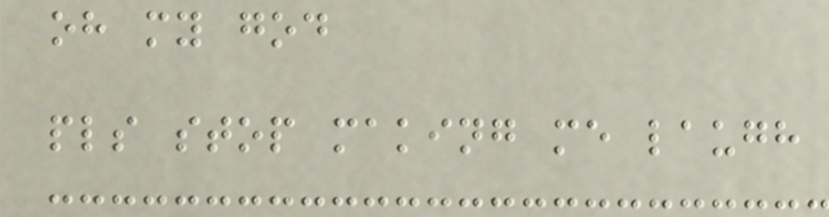oh my god
pls stop making me laugh
